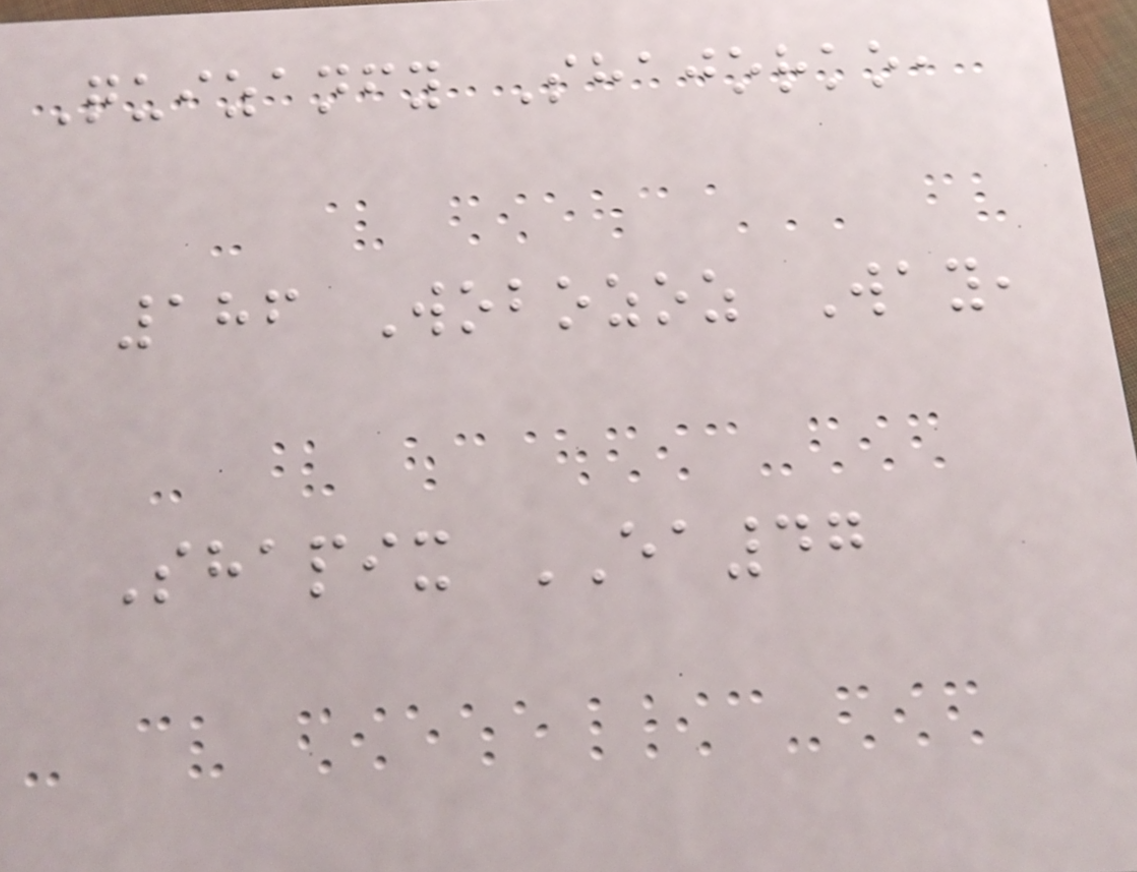Quizanfy Shajorko,
186 Wobozoz Way,
Shapix EA47
